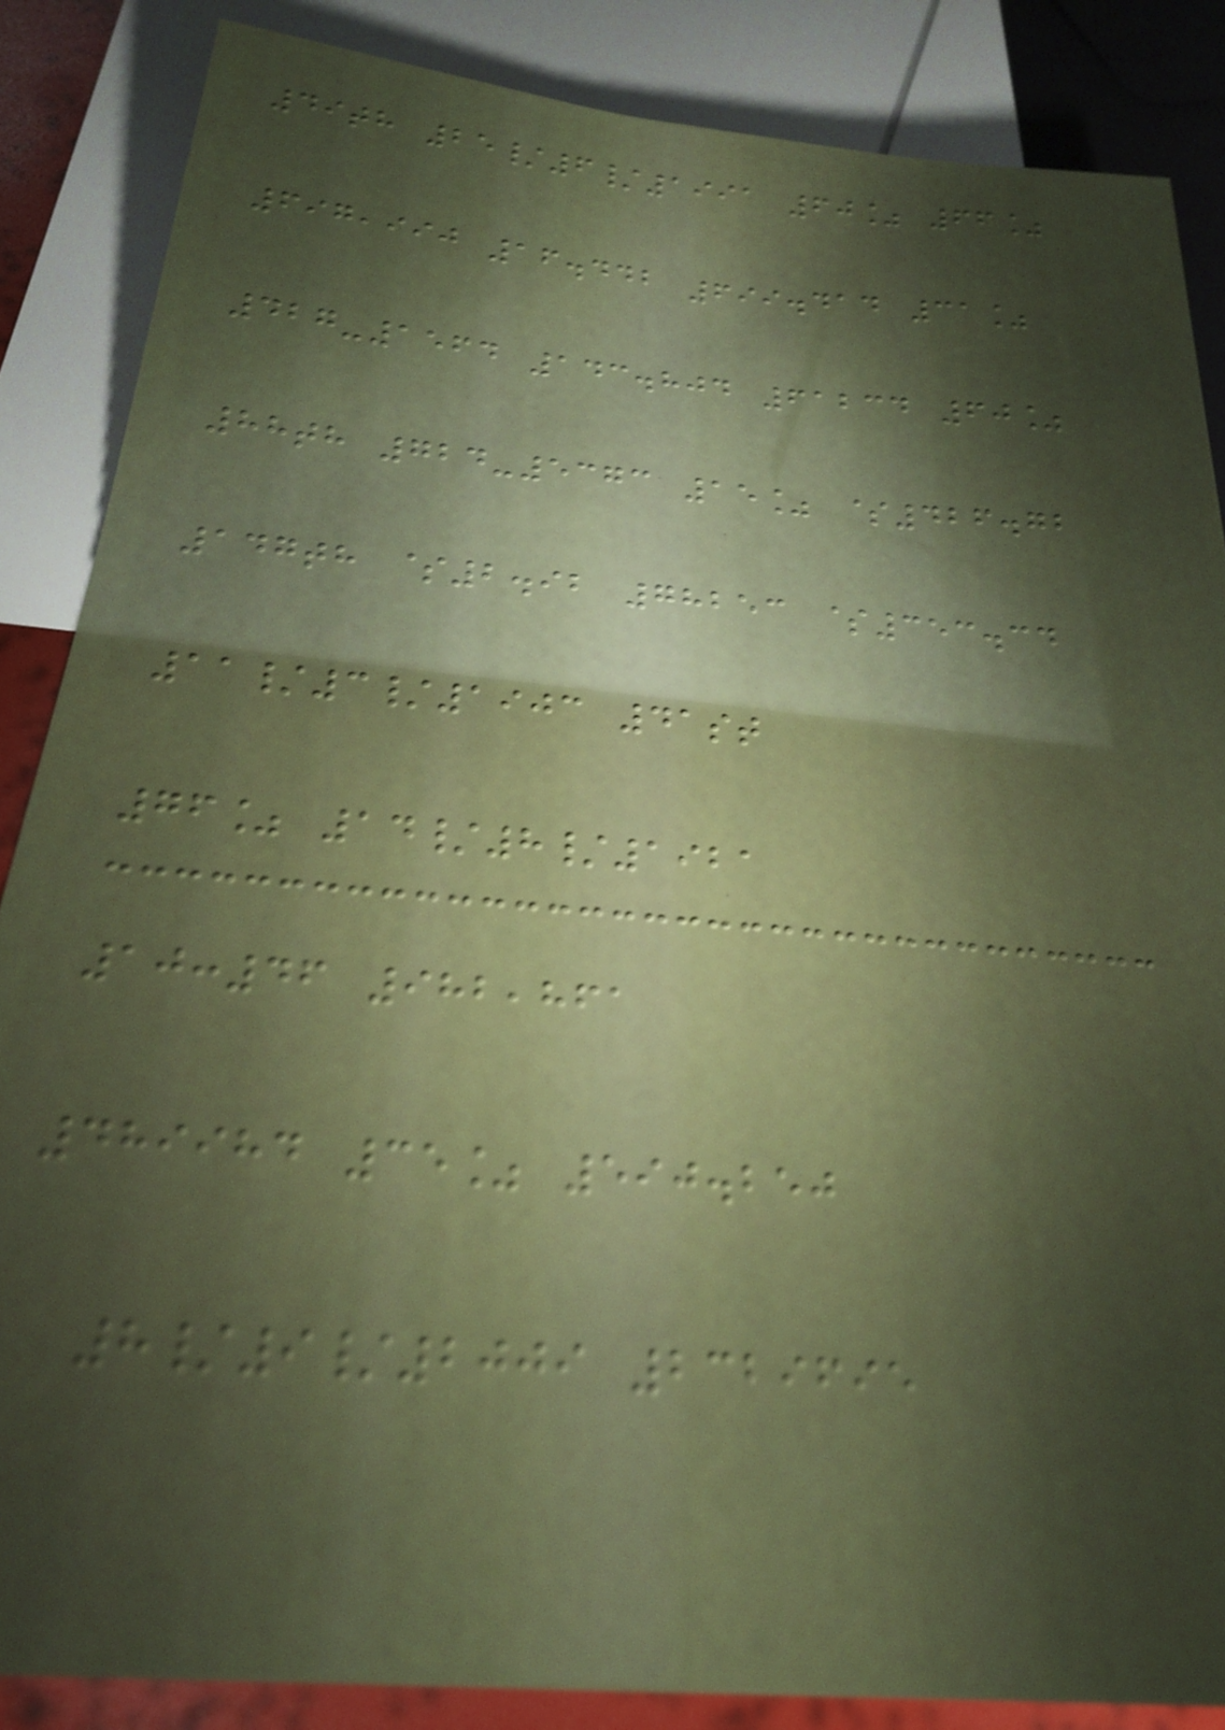49th 25/6/1991 60% 66%
697,990 16.442 699.414 31%
427-1564 143.804 61234 60%
88th 724-5373 15% $426.72
147th $2.92 78253 $353.34
11/3/1903 41st
76% 14/8/1921
10:46 982,861
489984 35% 590.250
8/9/2009 2329695
